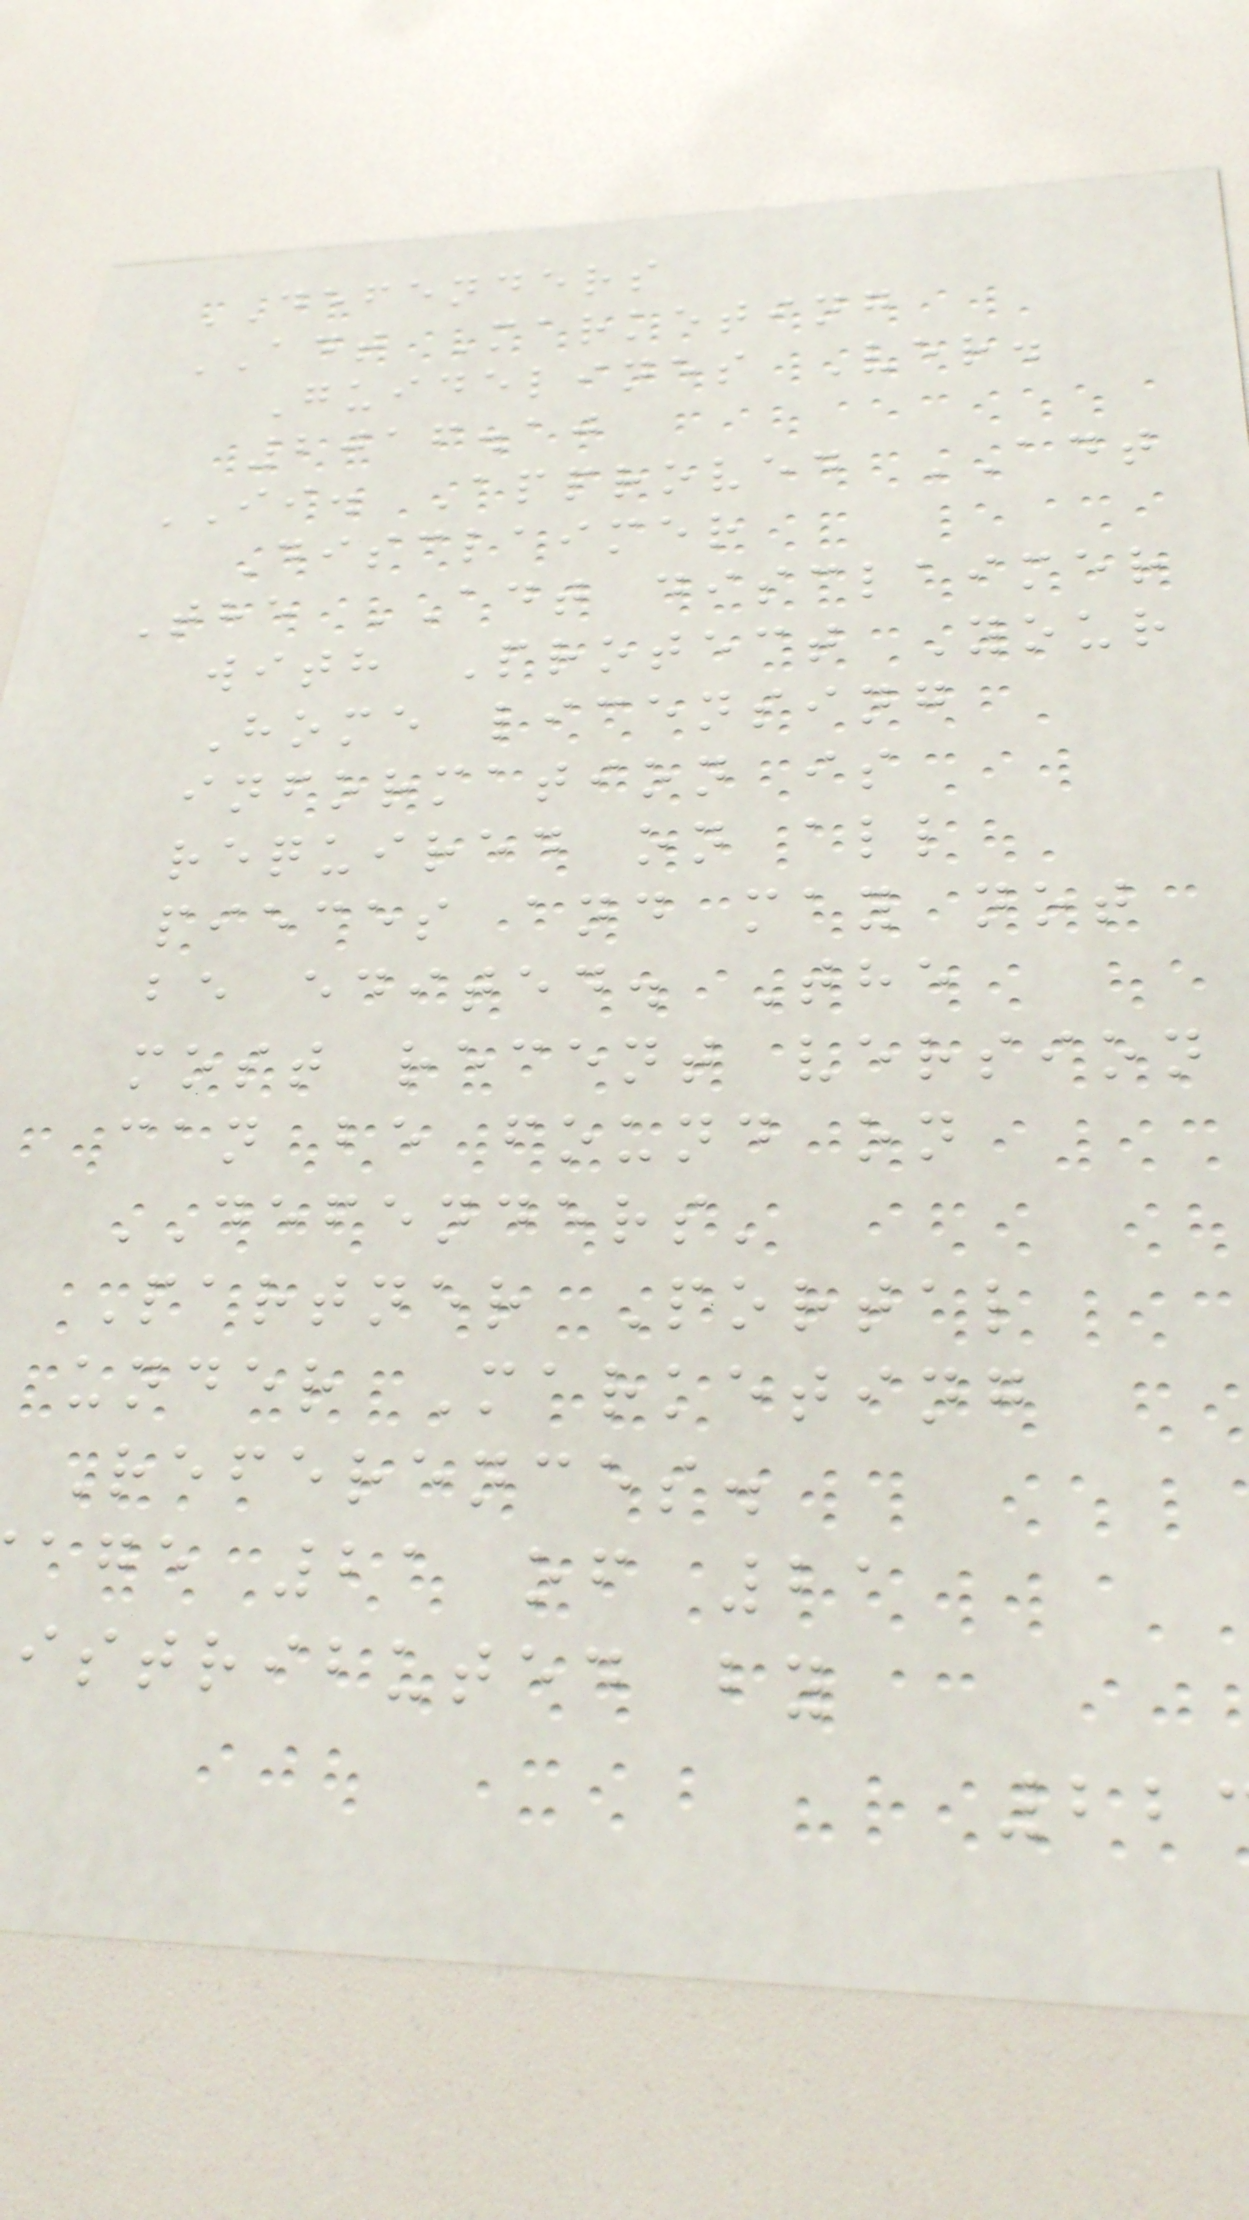DEFENDERS
ADT Marketing
Guidelines Ver.
2016.10
II. Approved ADT
Disclaimer
The ADT disclaimer
with Protect Your
Home licensing
information is
required on all
pieces and may not
be edited. The
most recent version
can be found on
DEFENDERS'
Partner Portal
under Marketing
References.
age 21 of 21
istributed by
